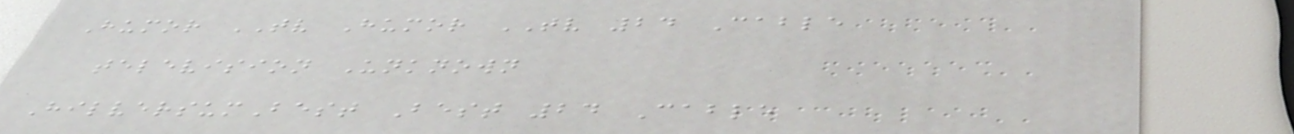Humor TV Humor TV 24 Cable
television Unknown
HilversumBest Best 24 Cable
